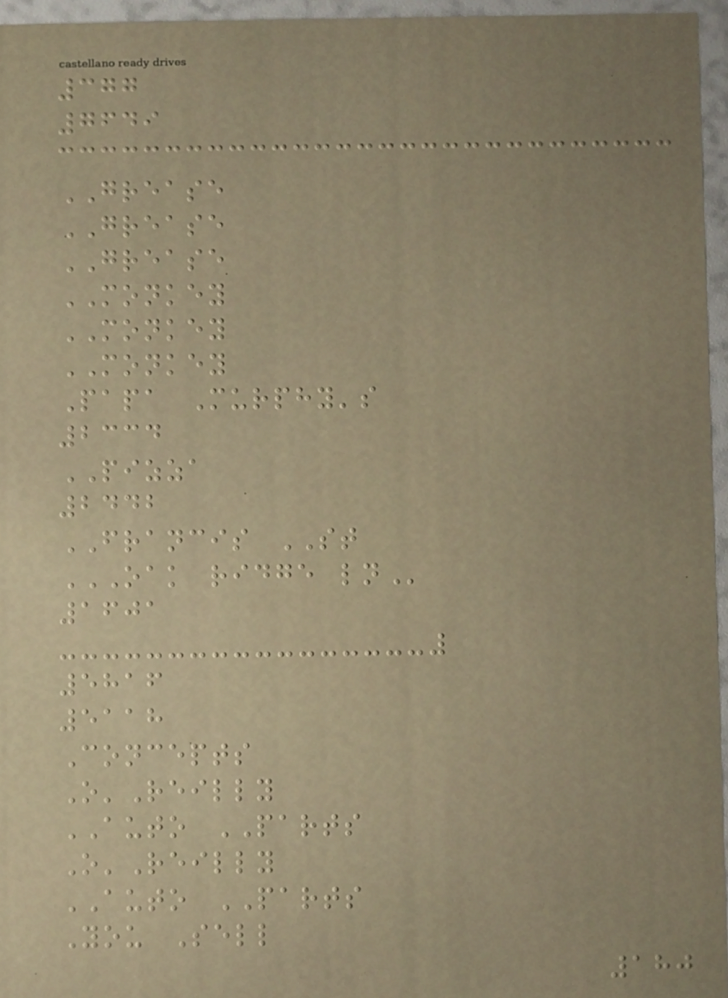377
7649
GREASE
GREASE
GREASE
MONKEY
MONKEY
MONKEY
Papa Murphy's
2334
PIZZA
2442
FRANCIS ST
OAK RIDGE LN
1601
5816
5118
Concepts
O'Reilly
AUTO PARTS
O'Reilly
AUTO PARTS
You Sell
180
